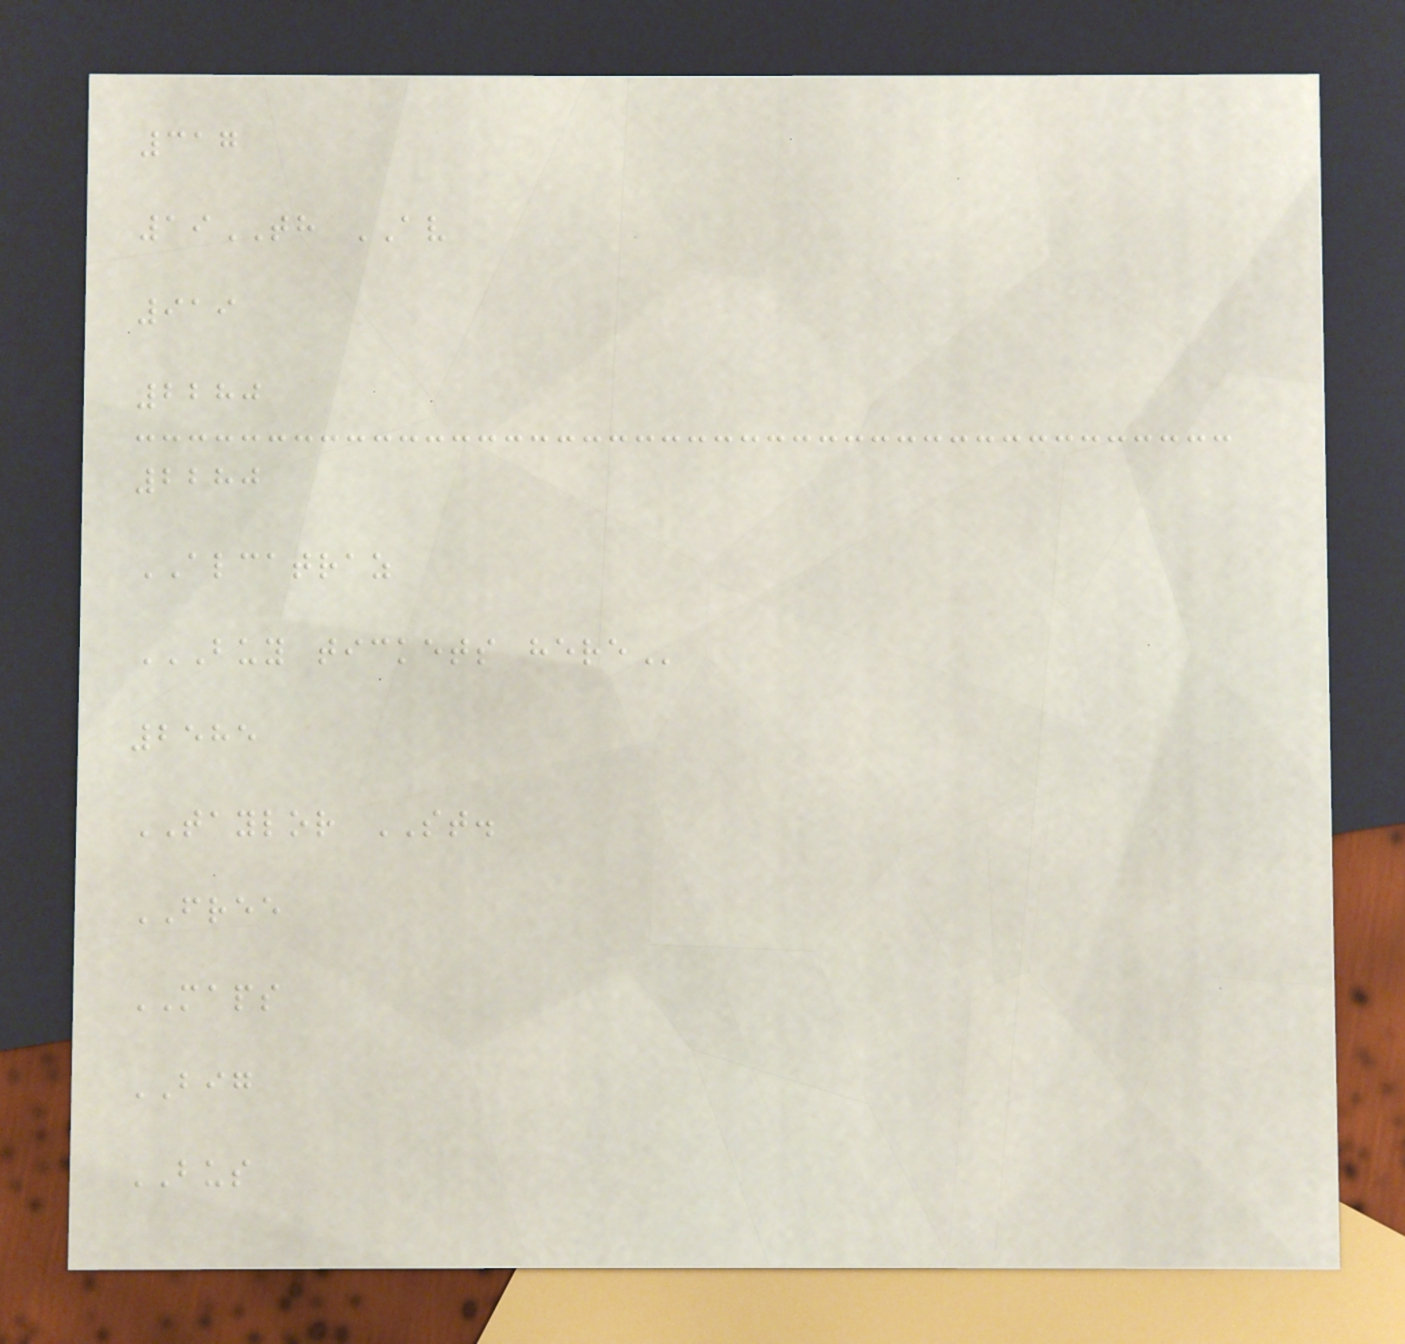317
19TH AV
919
2280
2280
ALCATRAZ
BUY TICKETS HERE
2585
TAYLOR ST.
FREE
MAPS
BIG
BUS
